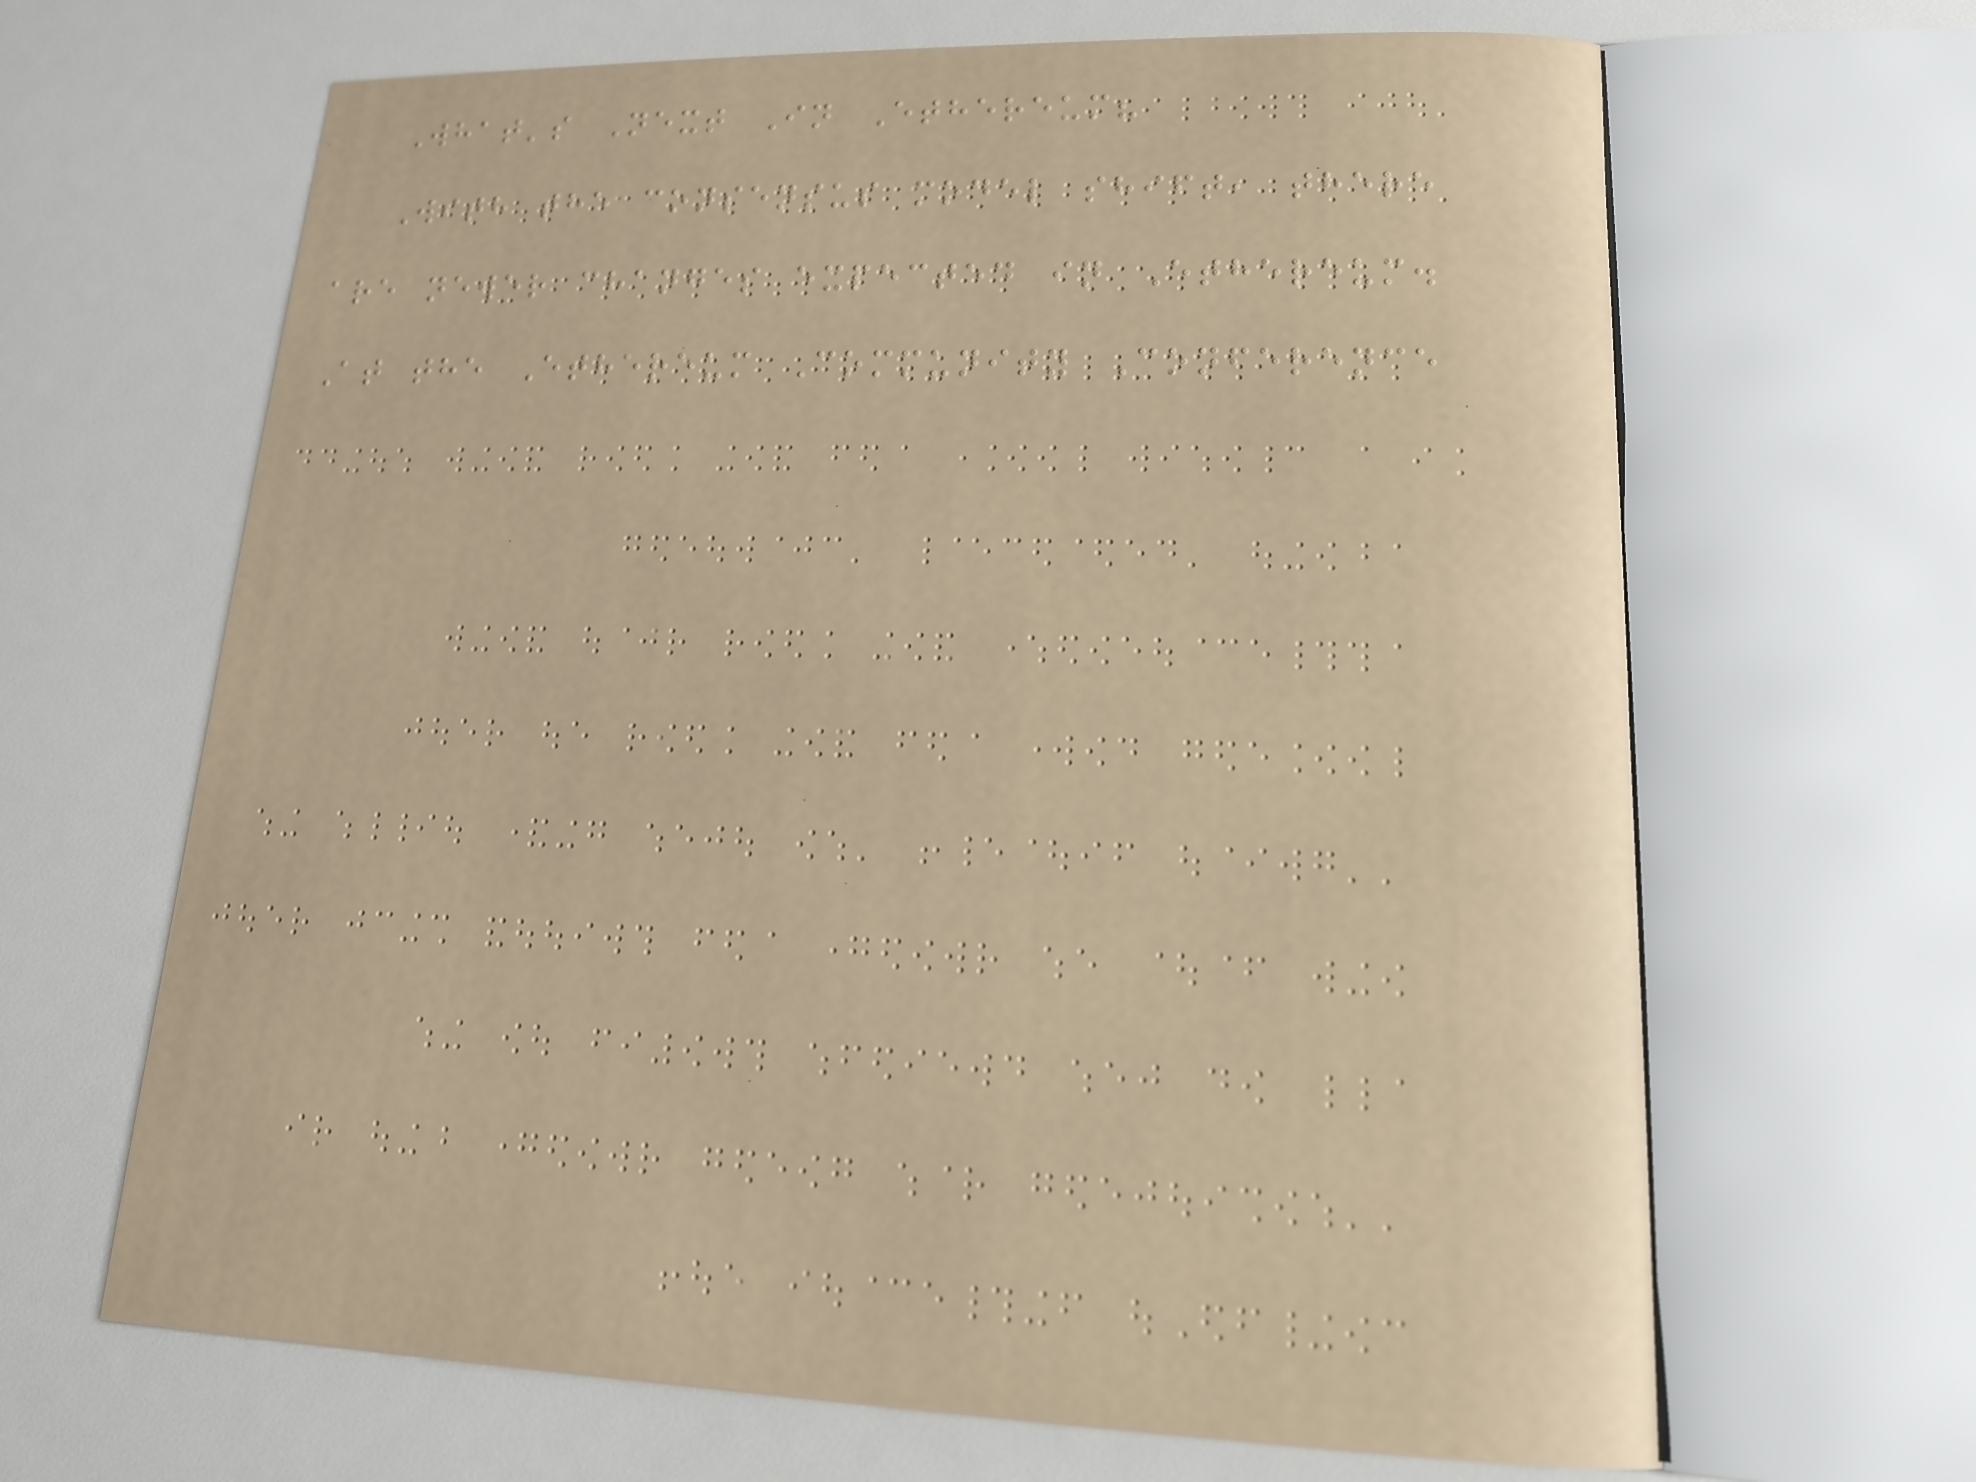What's Next In Ethereum?
With the consensus model shift, there
are newer changes expected in Ethereum.
At the Ethereum Community Conference
